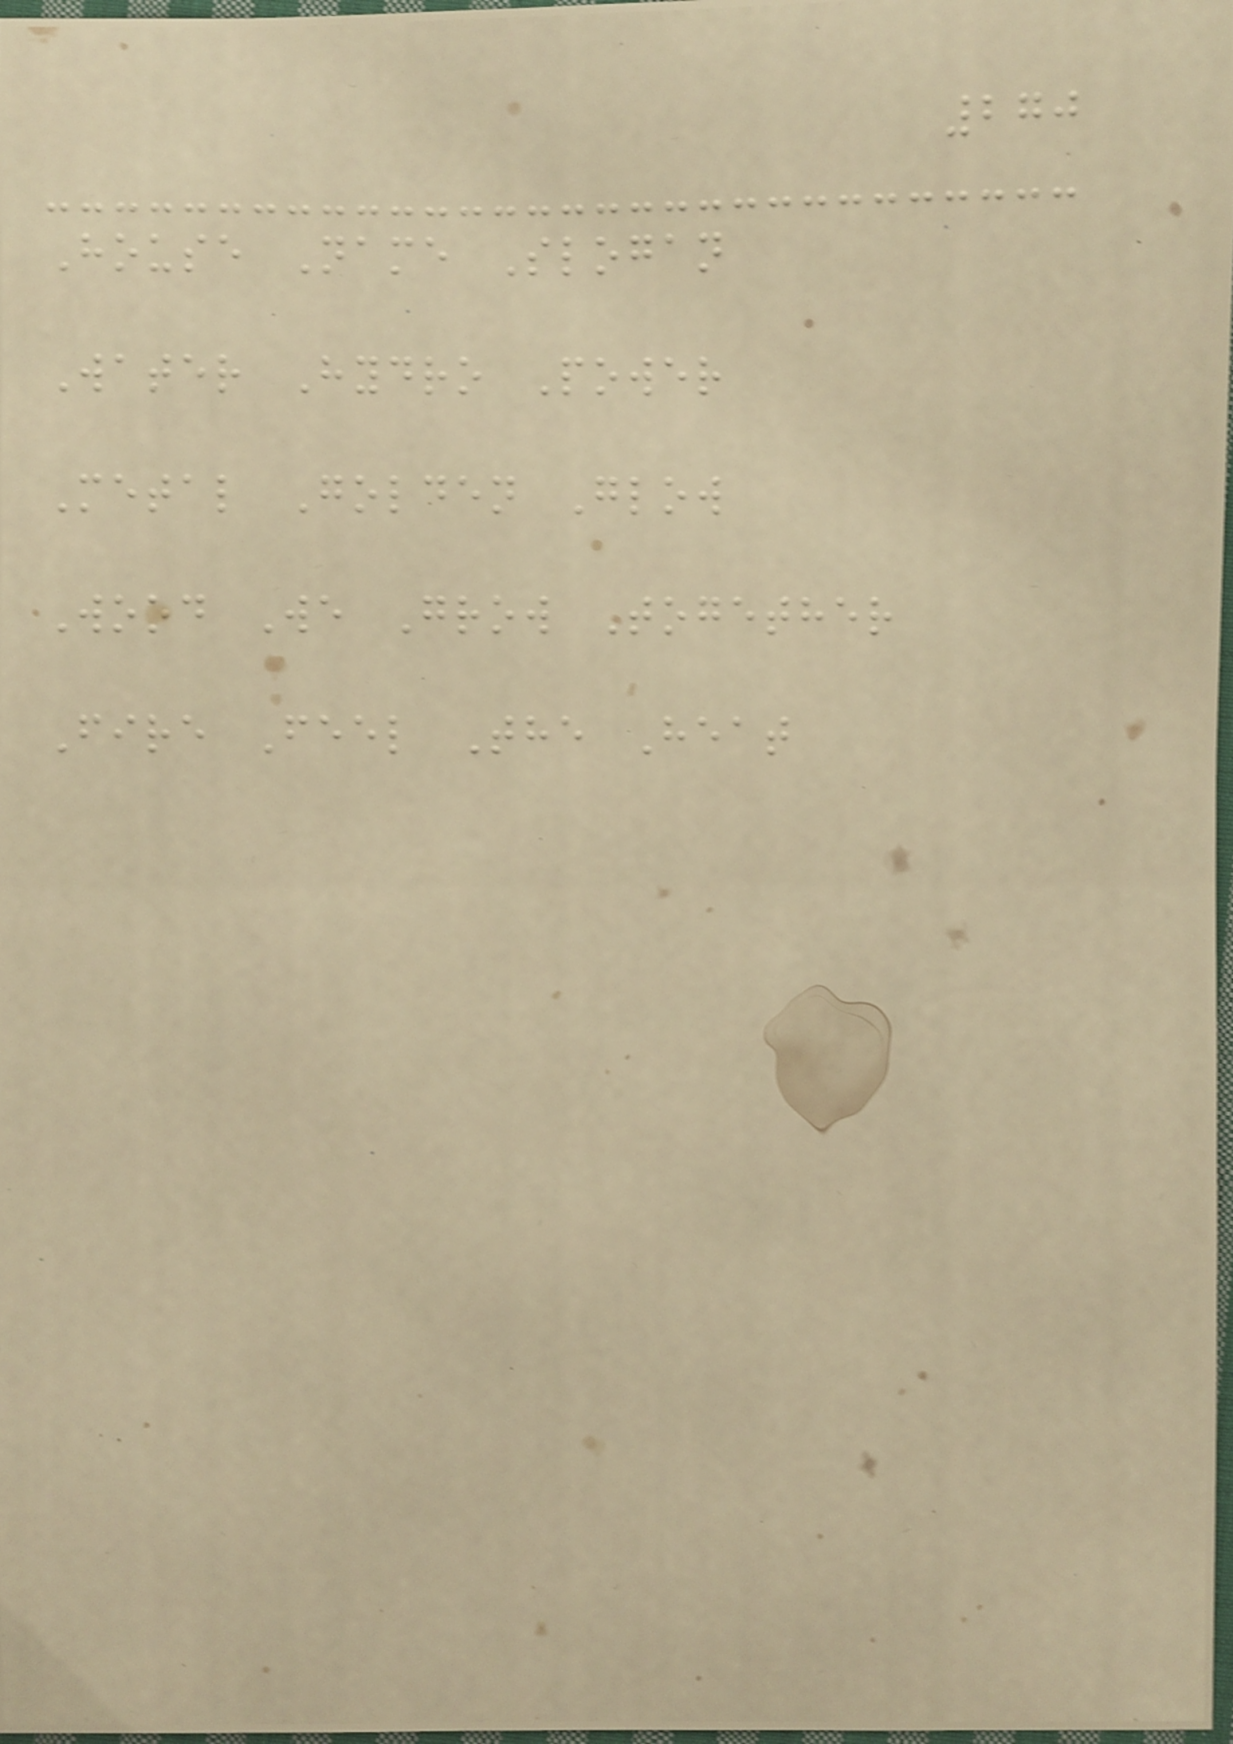270
House Name Slogan
Water Hydro Power
Metal Golden Glow
Wood We Grow Together
Fire Feel The Heat
